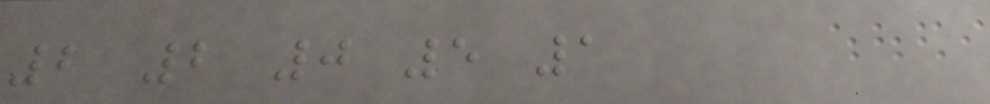2 2 0 5 1
